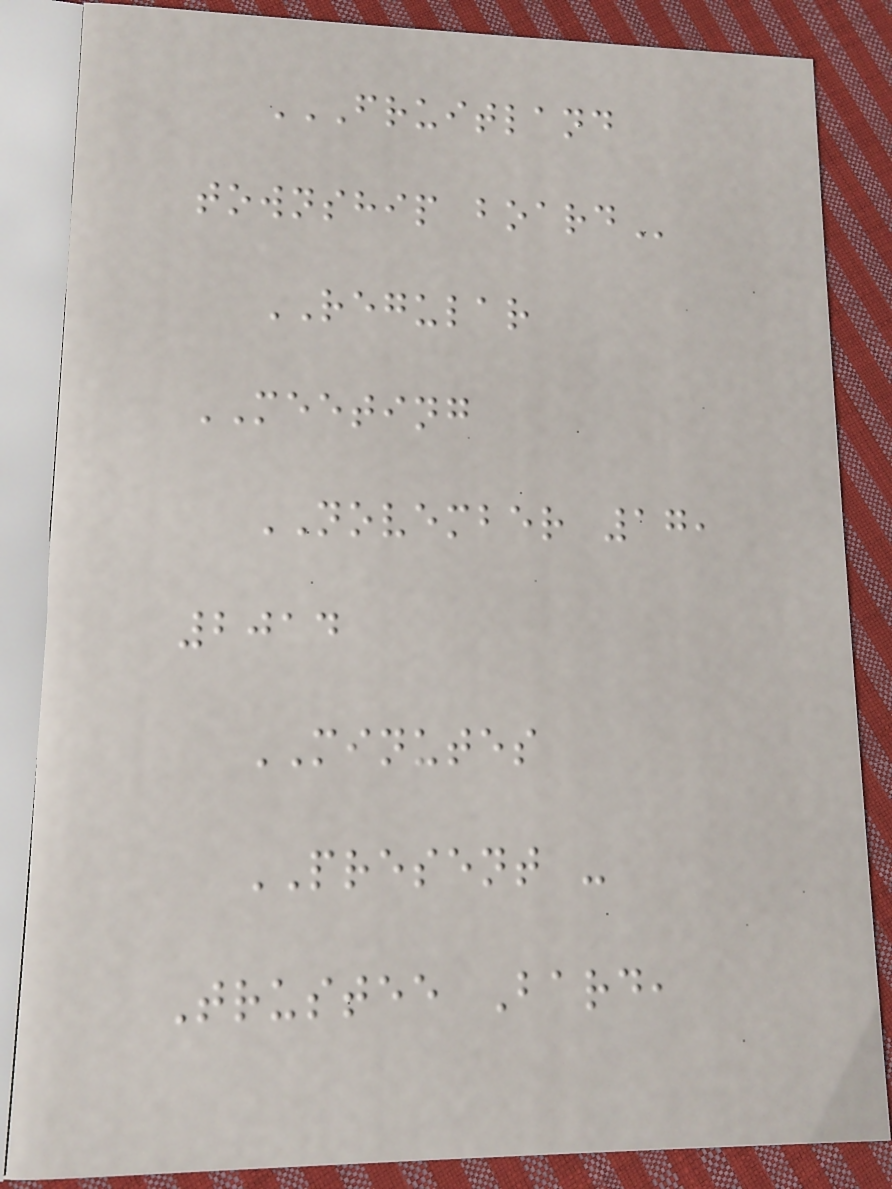FRUITLAND
TOWNSHIP BOARD
REGULAR
MEETING
NOVEMBER 17,
2014
MINUTES
PRESENT -
Trustee Bard,
